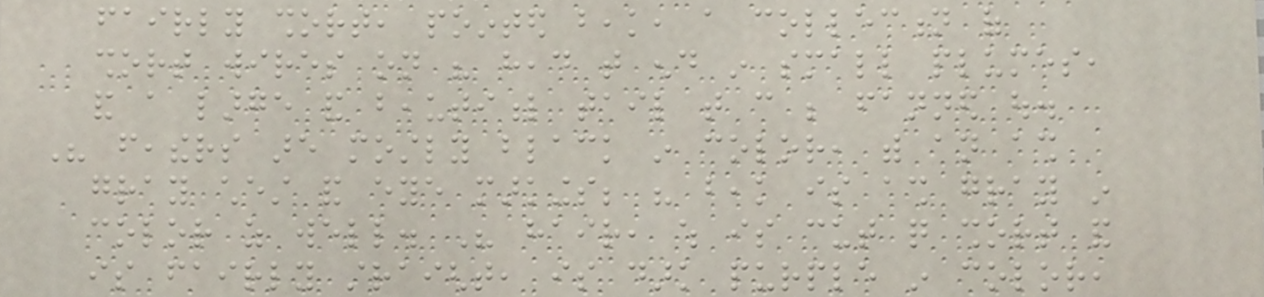fairly short, pointed beak, a collection of
short wires on his head that end in small plumes,
and a large and beautiful tail that can be fanned out.
His feathers are mostly black in color, with an ash
gray chest and eye markings; his beak is ash gray in
color as well. His hair, which is cut quite short and
is fairly straight, is dark purple in color,
